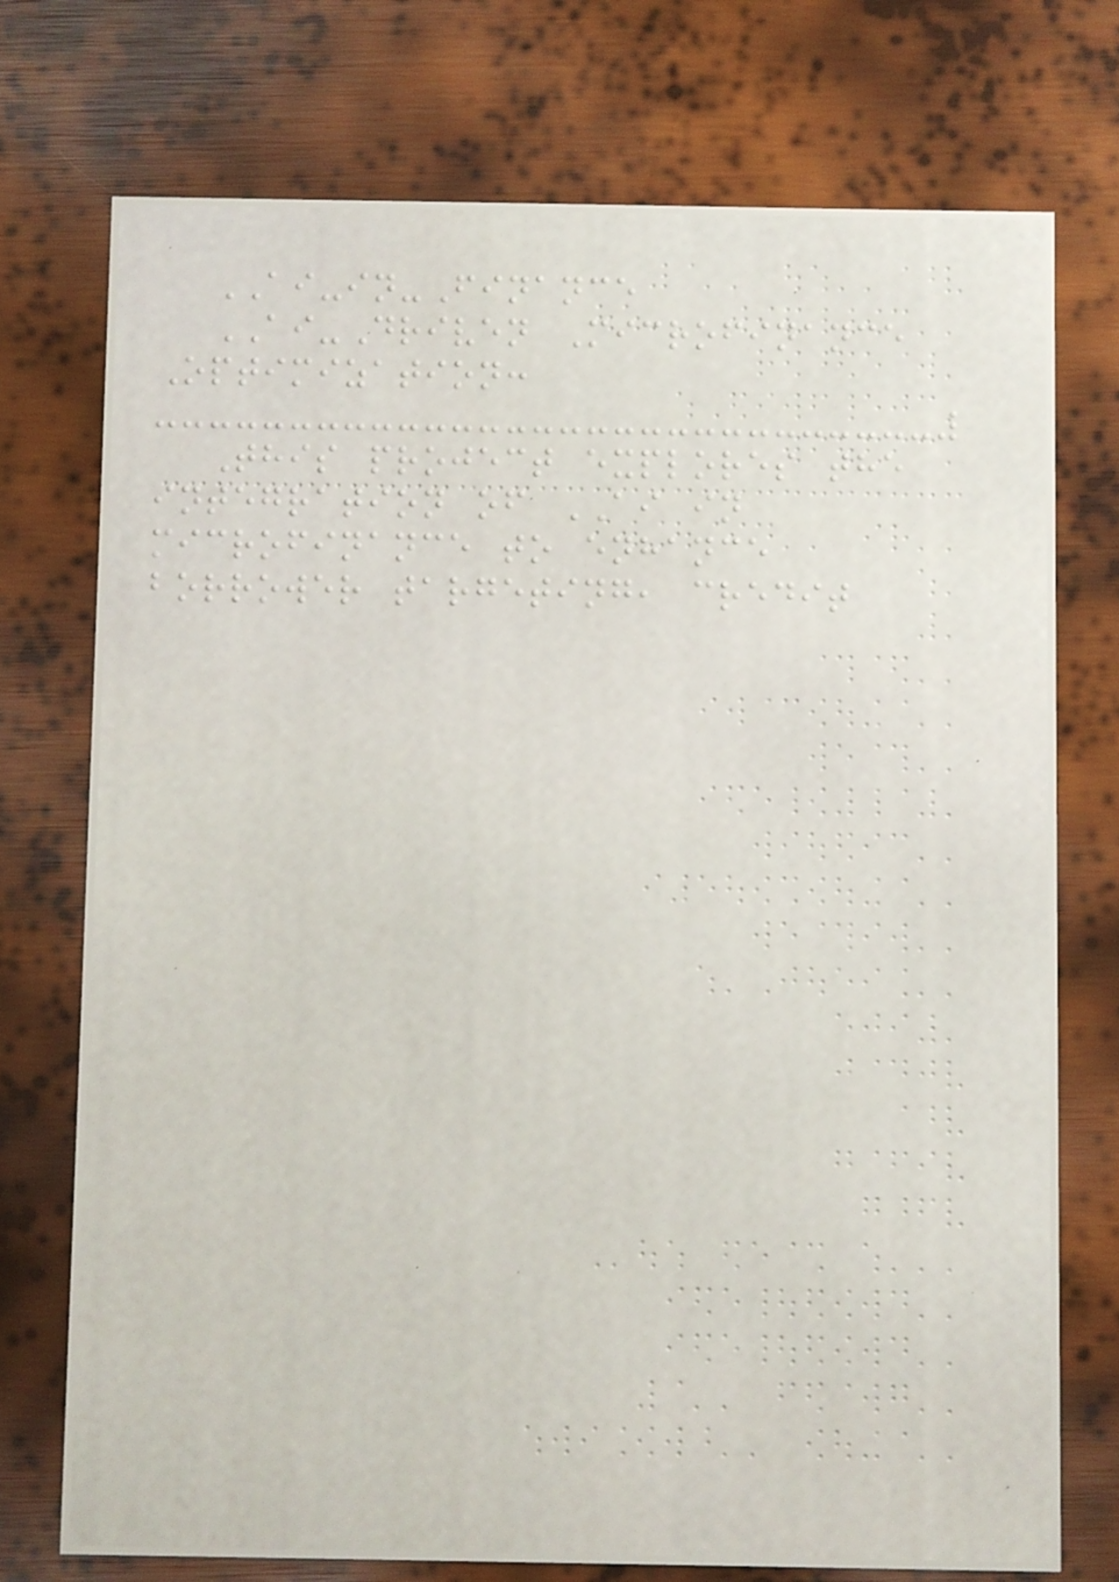AI-in-Finance
AI-Driven Microfinance
Optimization:
This project explores the
integration of AI in
microfinance to enhance
borrower targeting, credit
